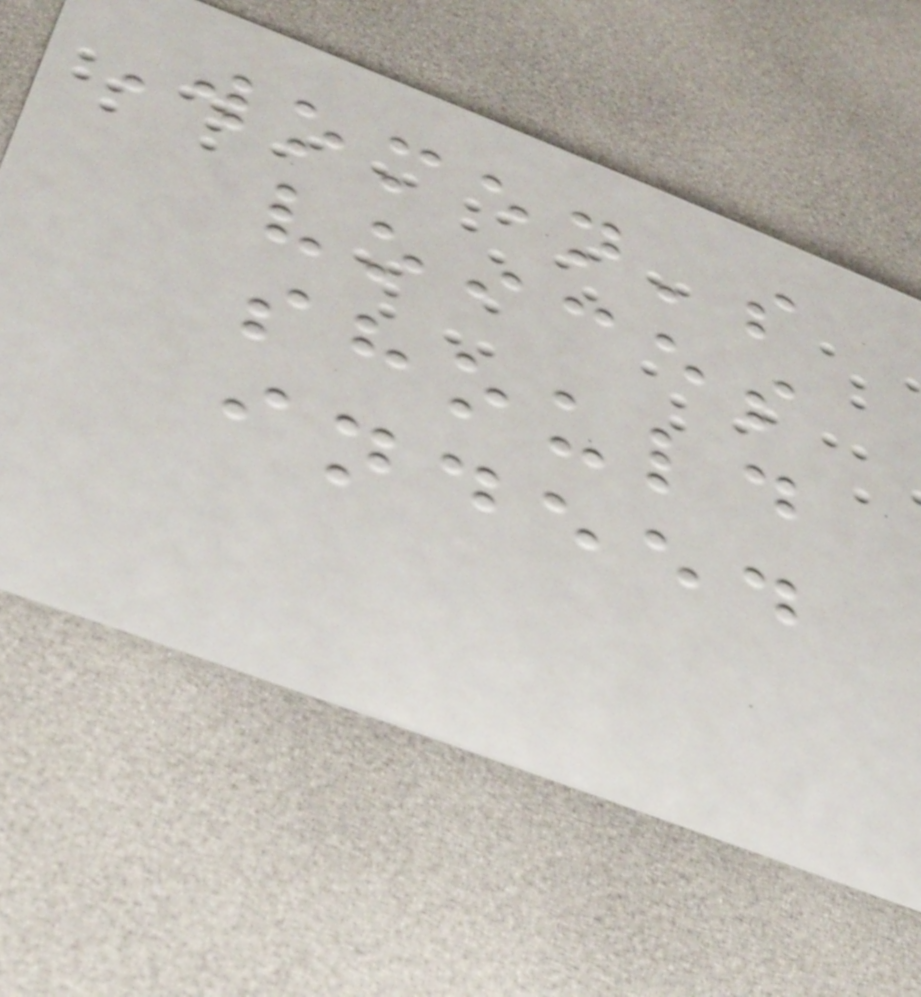Women's
voices
should
indeed
